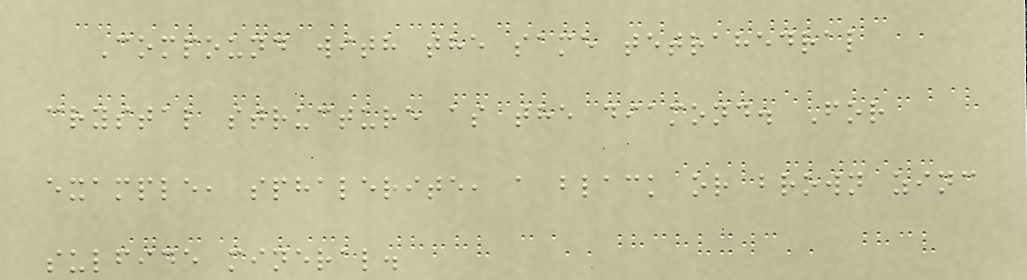Compound with the same tetrahedral
crystal structure as the diamond. For
example, sphalerite, a black or brown zinc
sulfide mineral.
